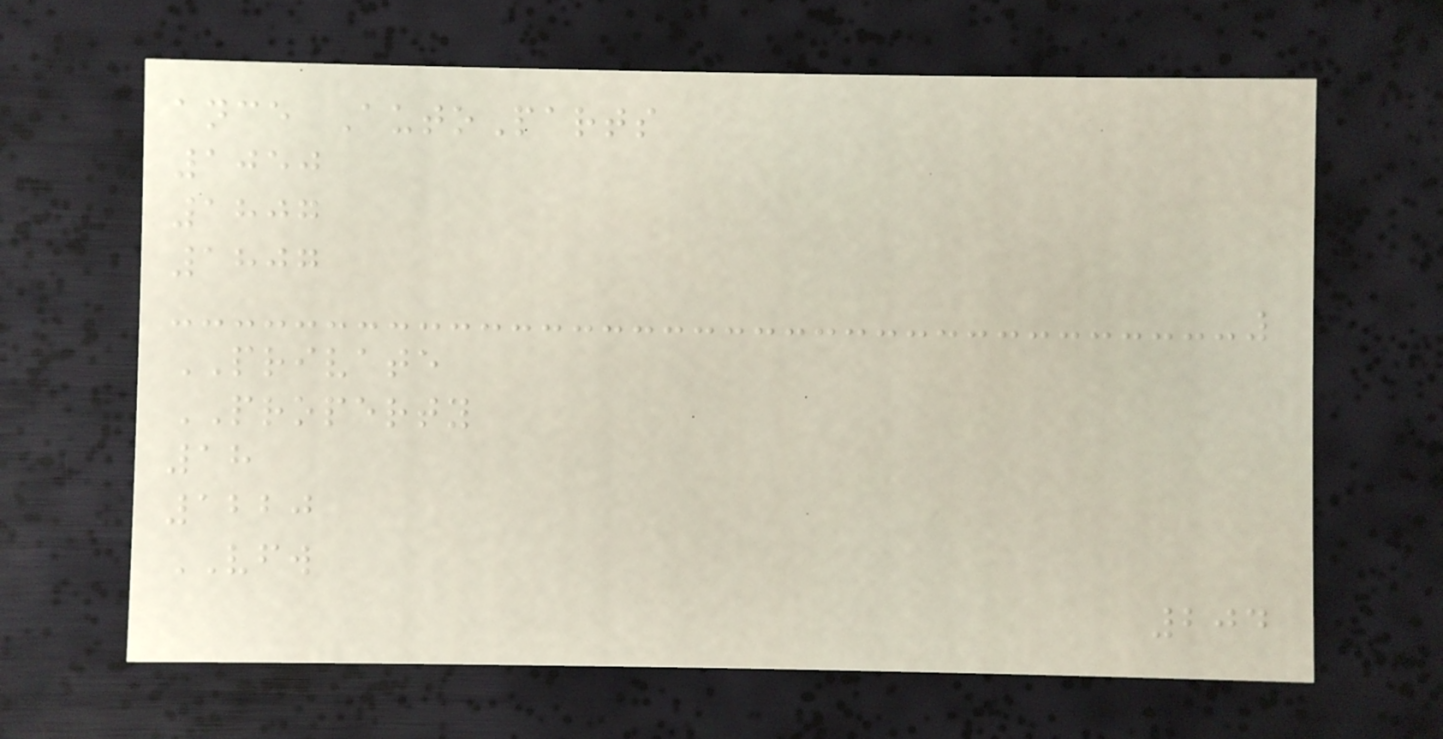ance AutoParts
1050
1807
1807
PRIVATE
PROPERTY
18
1220
VFW
204
